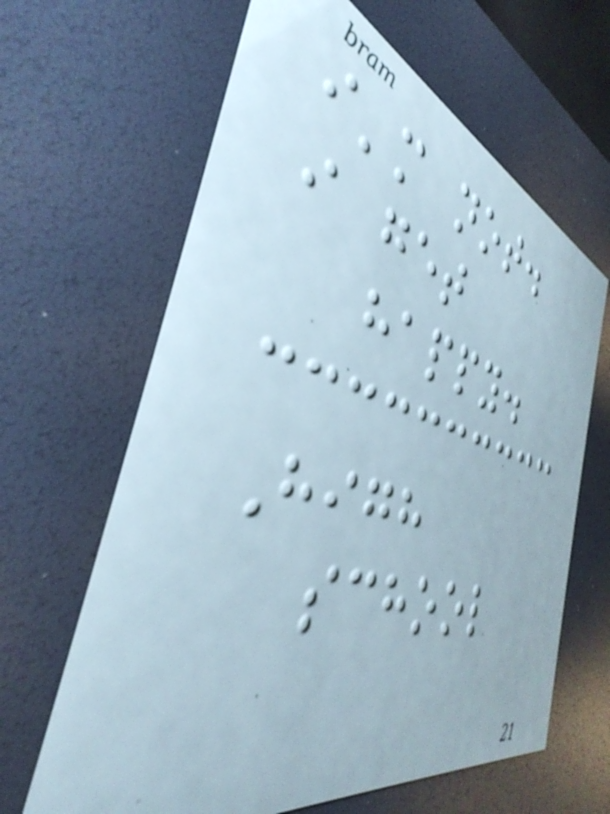i'm not.
i get
happy.
High
school
